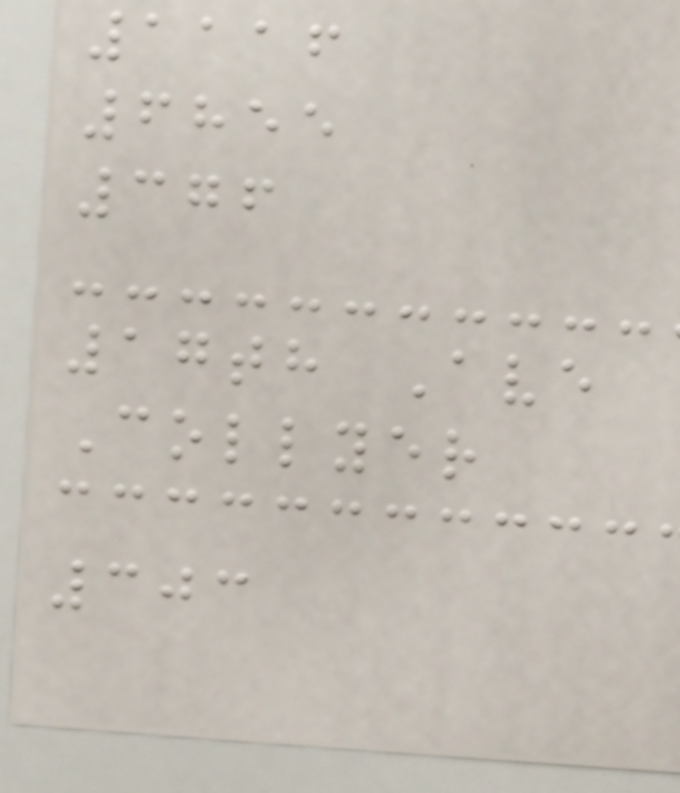1116
6855
376
17th Ave
Collyer
303
